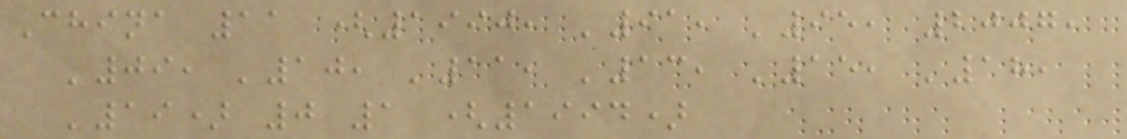China 11 (1990, '91, '95, 2007,
'09, '10, '11, '13, '15, '18,
'19) 0 1 (1994)
